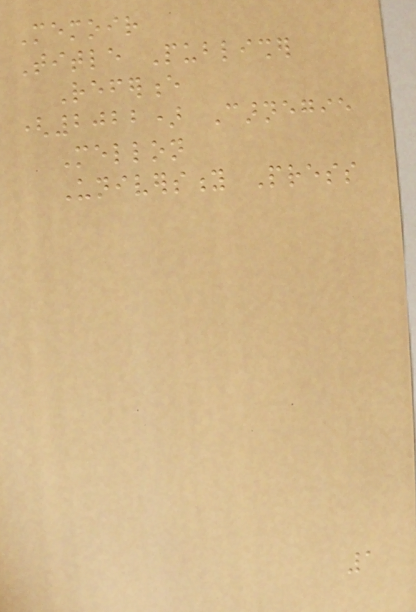Memoir
Title Publisher
Reference
(2022) Carnegie
Mellon
University Press
1
